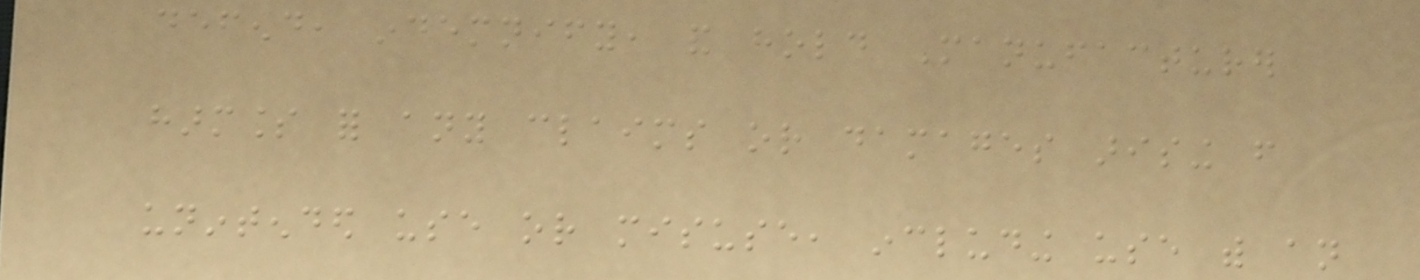defend, indemnify, and hold Manufacturer
harmless for any claims or damages arising from
unintended use or misuse, including use with an
